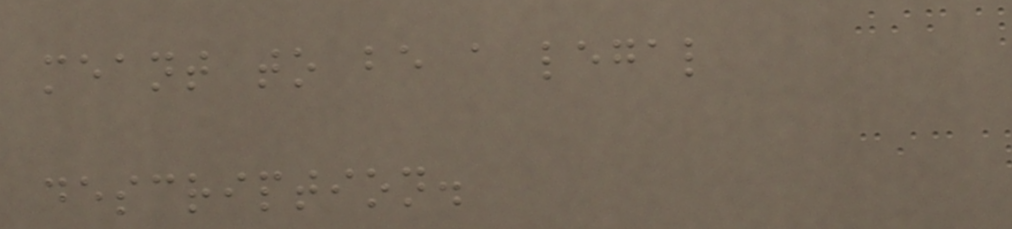meant to be a legal
description.
